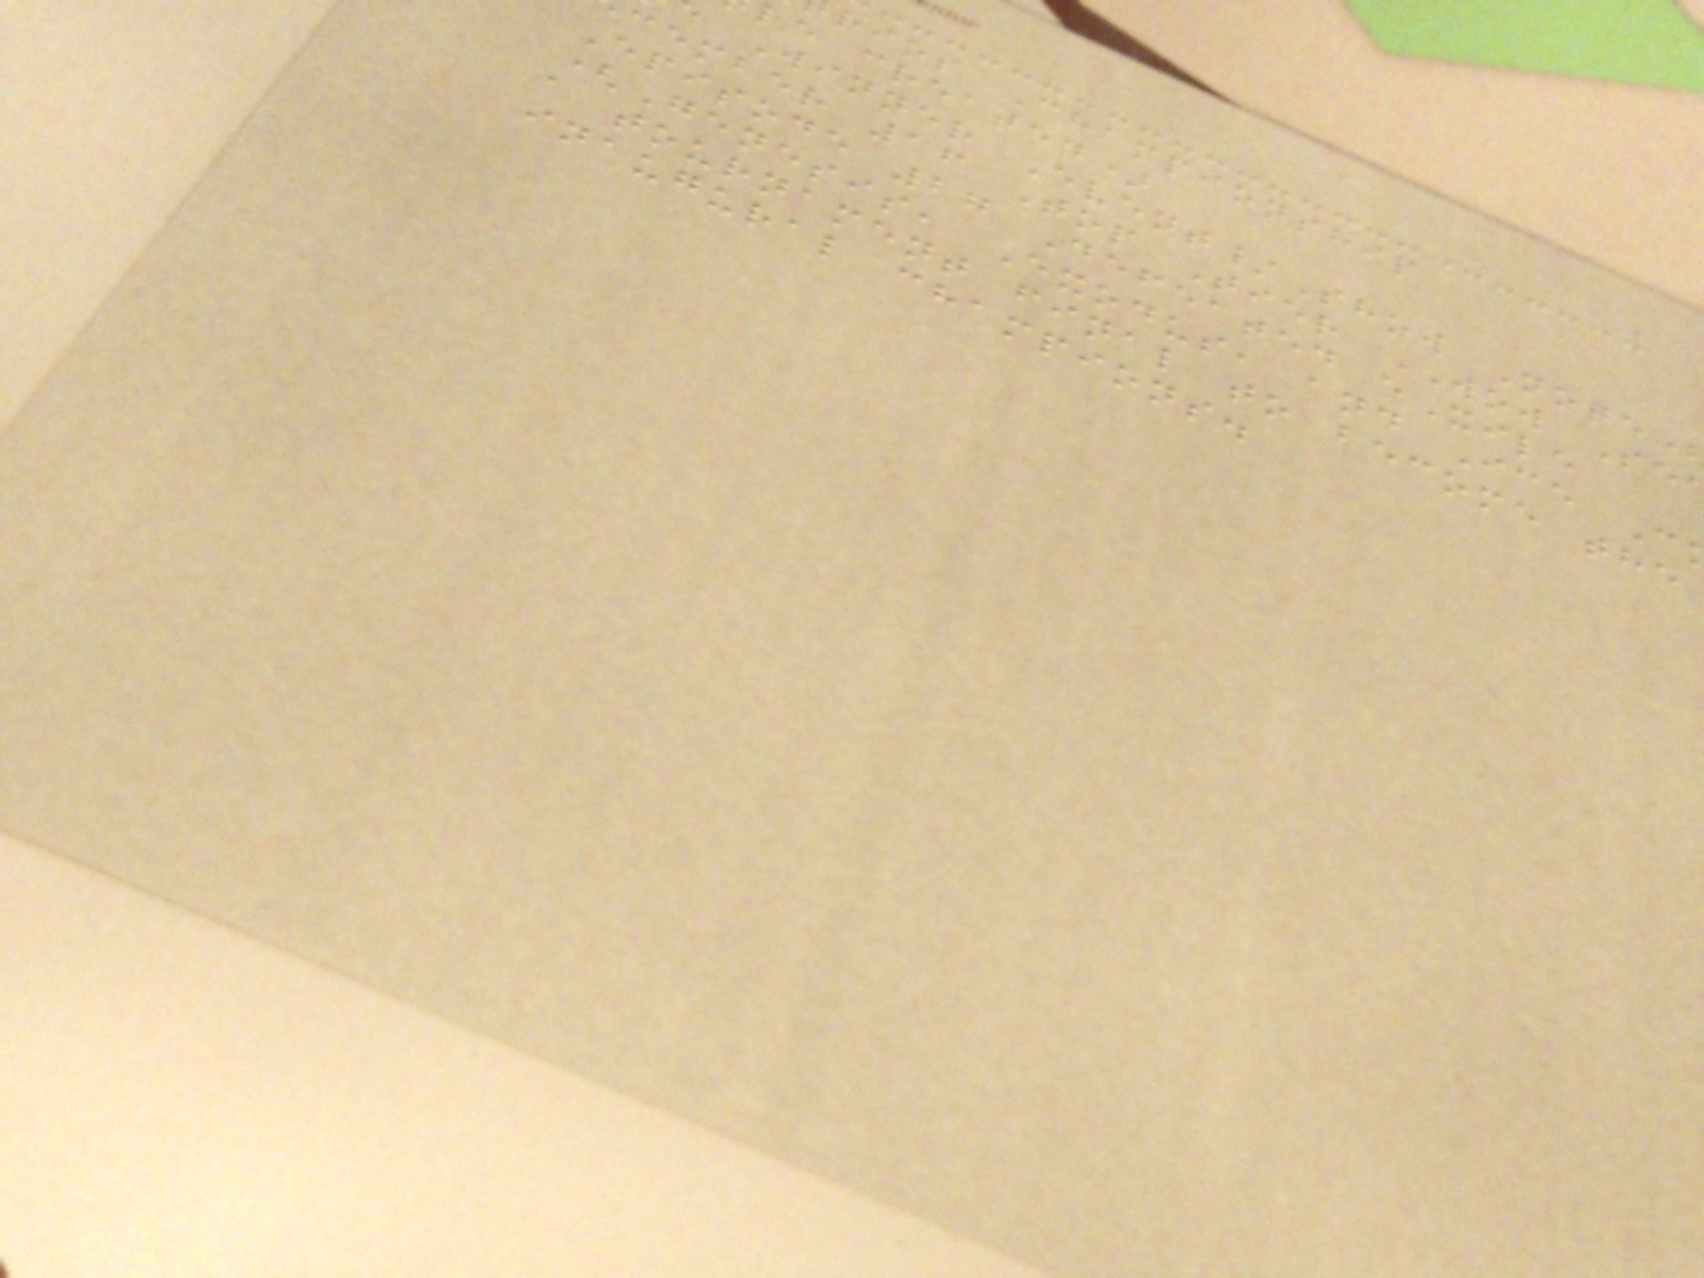rios Championship
le created)
Winner Event/Show Note
cember 16 Top Tier WOW Se
Episode 27 Defeated eXile
(Genesis, Exodus, and Ice C
a tournament final to become the
inaugural champions.
